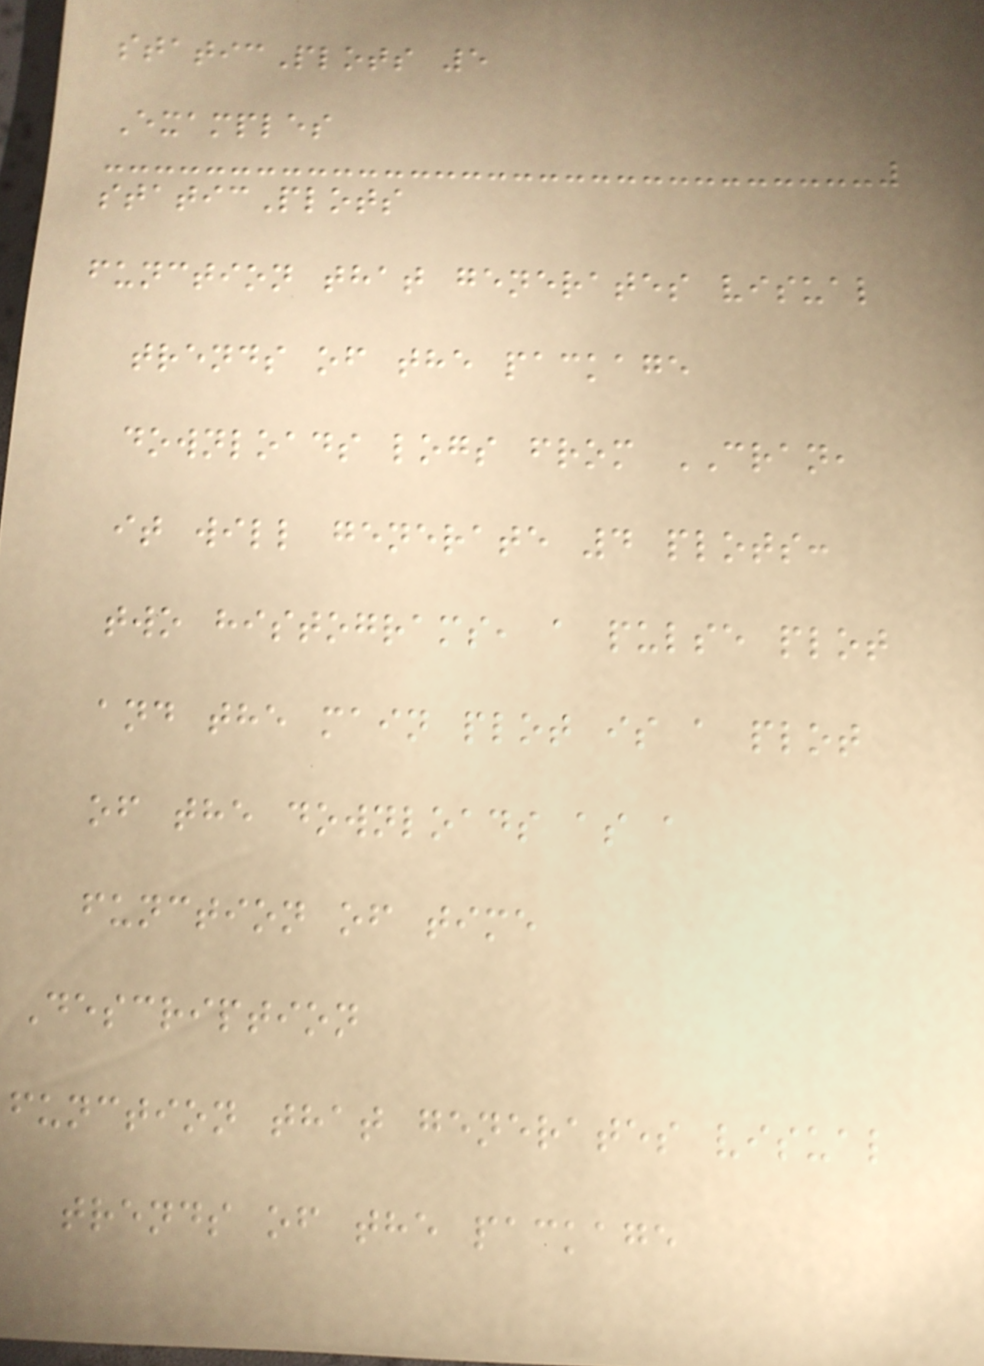staticPlots 5
Examples
staticPlots
function that generates visual
trends of the package
downloads logs from CRAN,
it will generate 4 plots:
two histograms, a pulse plot
and the main plot is a plot
of the downloads as a
function of time
Description
function that generates visual
trends of the package
